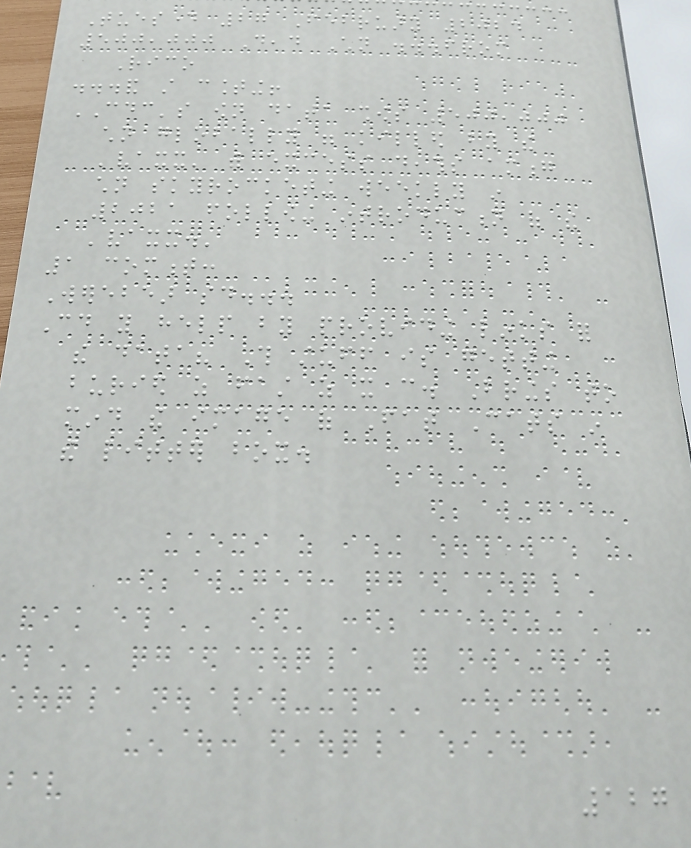Tuesday 27 February 2024
500,000 Dead Children ...from
Rico
...and still counting!
CDC's own data shows 500,000
children globally were killed by the
'vaxx' with excess deaths among
children skyrocketing weekly in
2021 following introduction of the
'vaxx.'
1 comment:
Werebear said...
Could you help by providing links for
the data? This stuff is getting
buried as fast as it can. Brings to
mind the image of Fat Cats in
the litter box.
127
